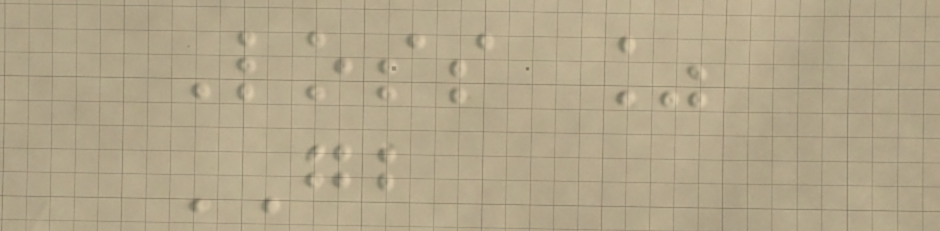Loss %
GB
